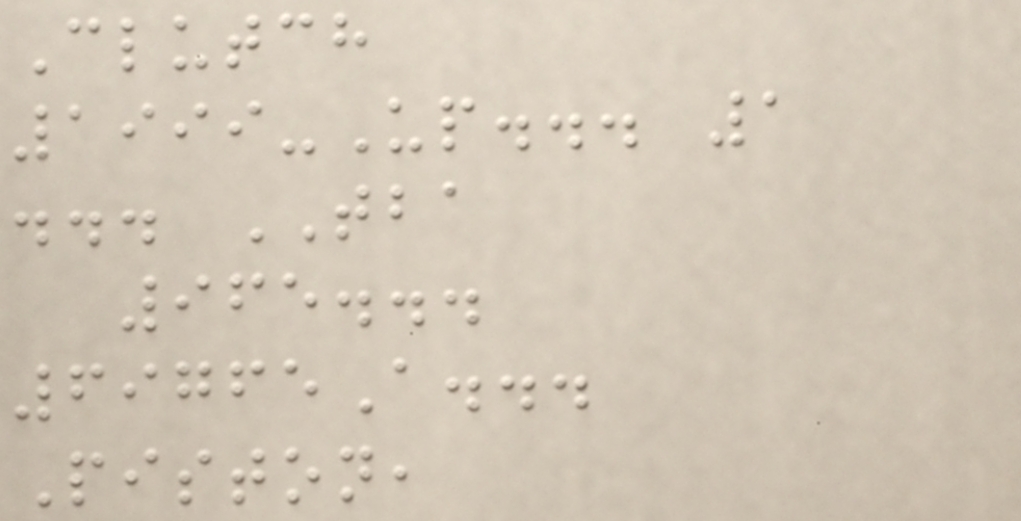Clutch
1999-Up... 1
... TBA
965...
69765A...
Piston,
